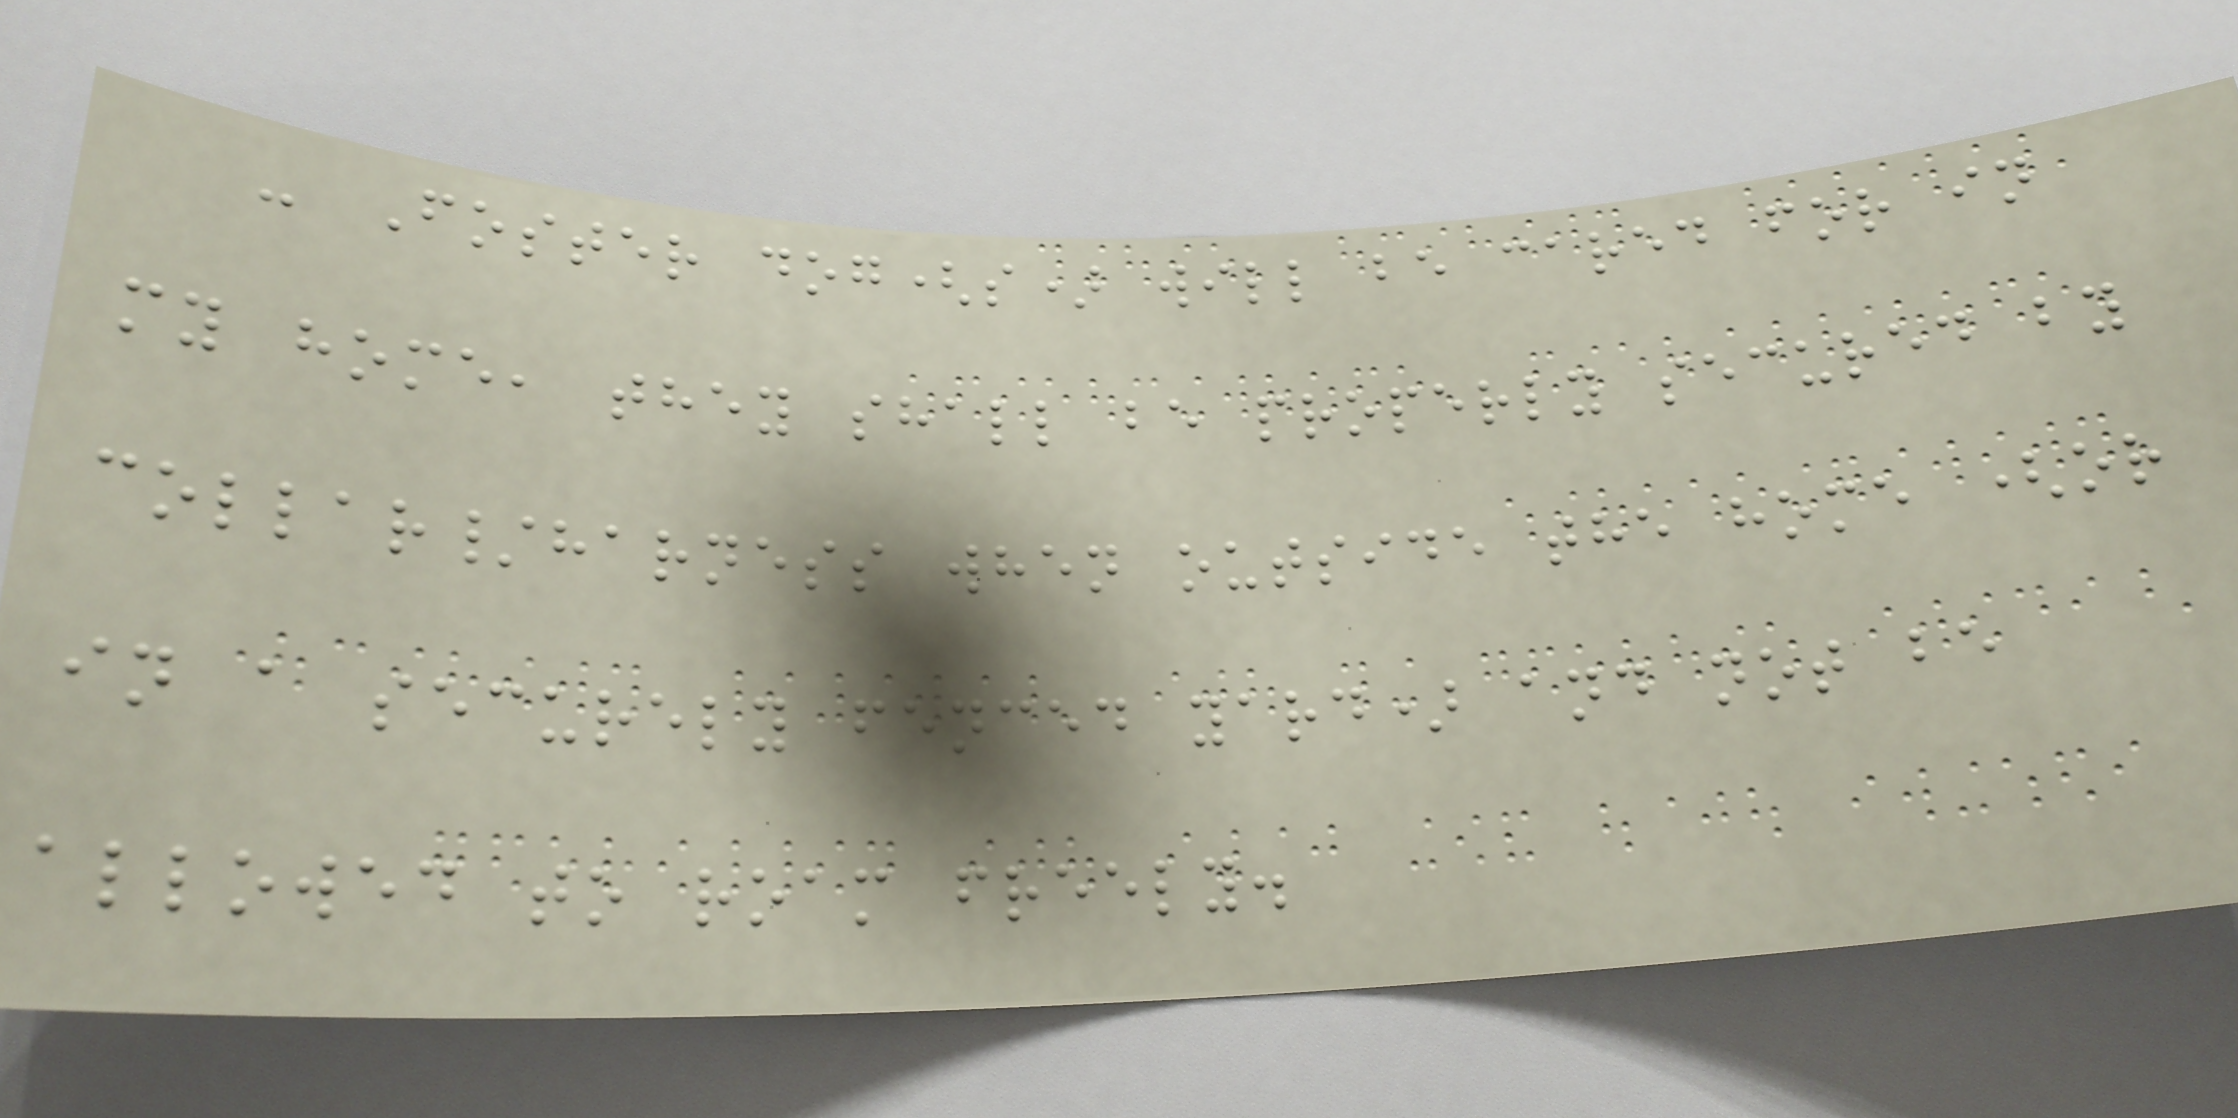- Foster dog(s) will be cared for in
my home, they shall be properly secured by
collar/harness when outside the home (or
in a securely fenced yard) and not be
allowed to roam freely.
